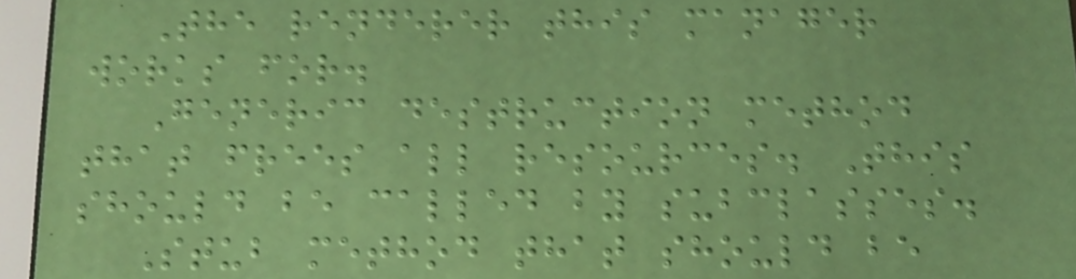The renderer this manager
works for.
Generic destruction method
that frees all resources. This
should be called by subclasses.
Stub method that should be
